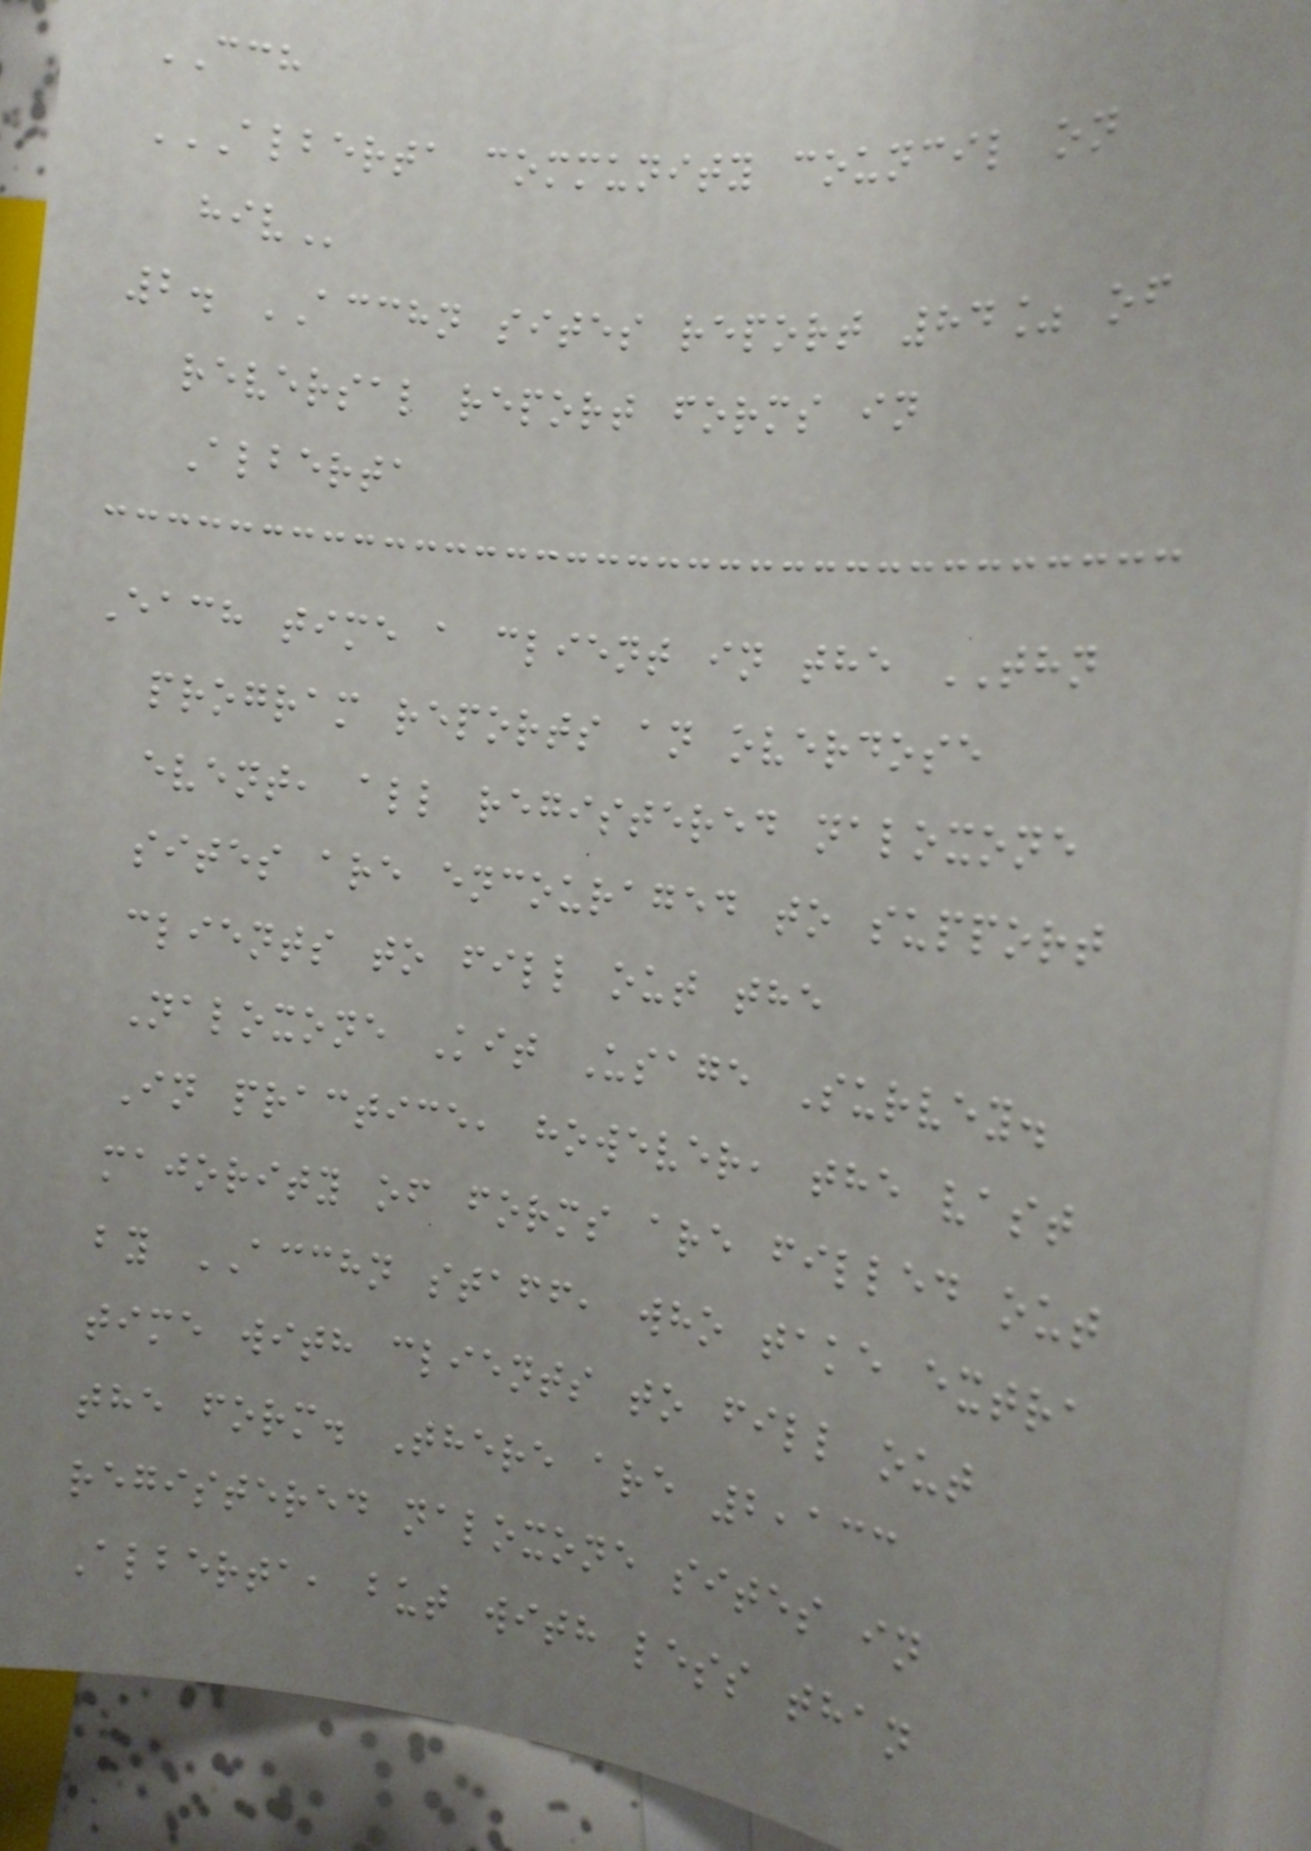CCH
ALBERTA COMMUNITY COUNCIL ON
HIV
2. ACCHN sites report 84% of
reversal report forms in
Alberta
Each time a client in the THN
program reports an overdose
event, all registered naloxone
sites are encouraged to support
clients to fill out the
Naloxone Kit Usage Survey.
In practice, however, the vast
majority of forms are filled out
by ACCHN staff, who take extra
time with clients to fill out
the form. There are 2,133
registered naloxone sites in
Alberta, but with less than
